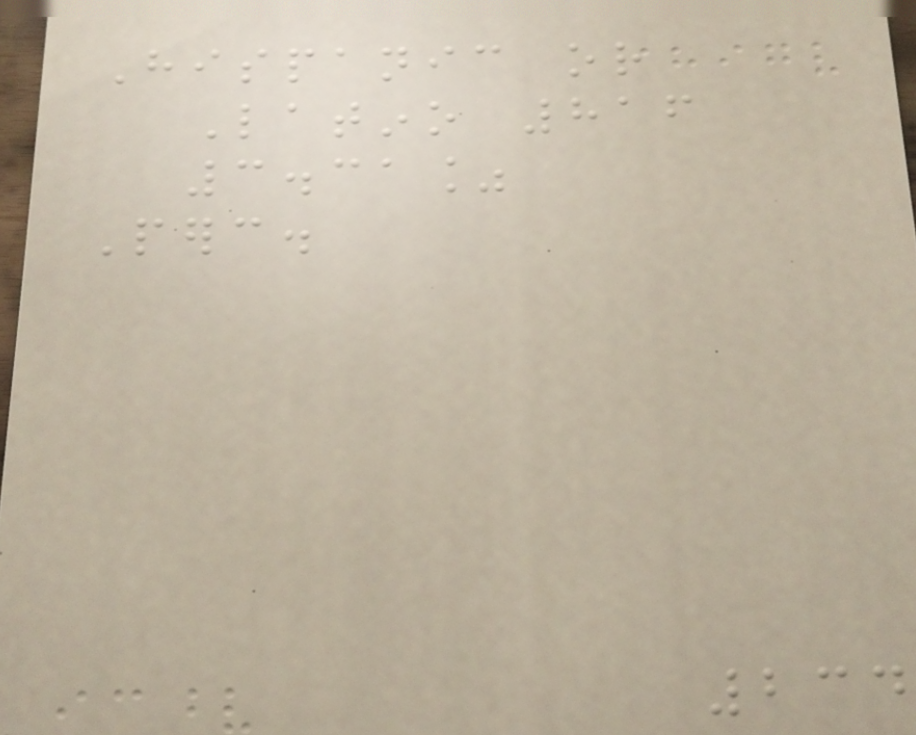Hispanic or
Latino 816
3.31%
Perc.
234
